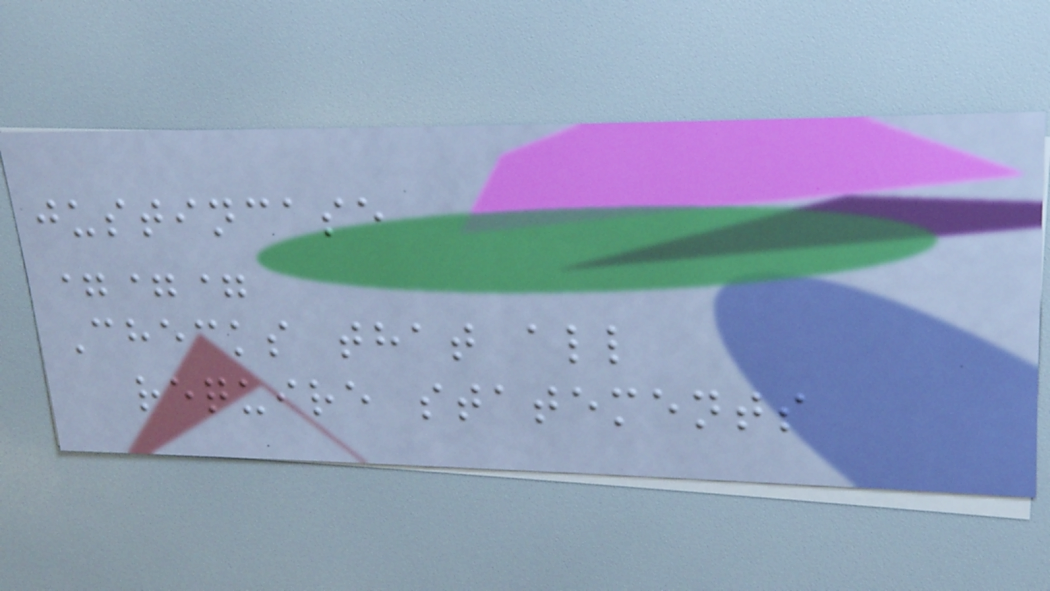justincase
===
Checks that all
require statements
